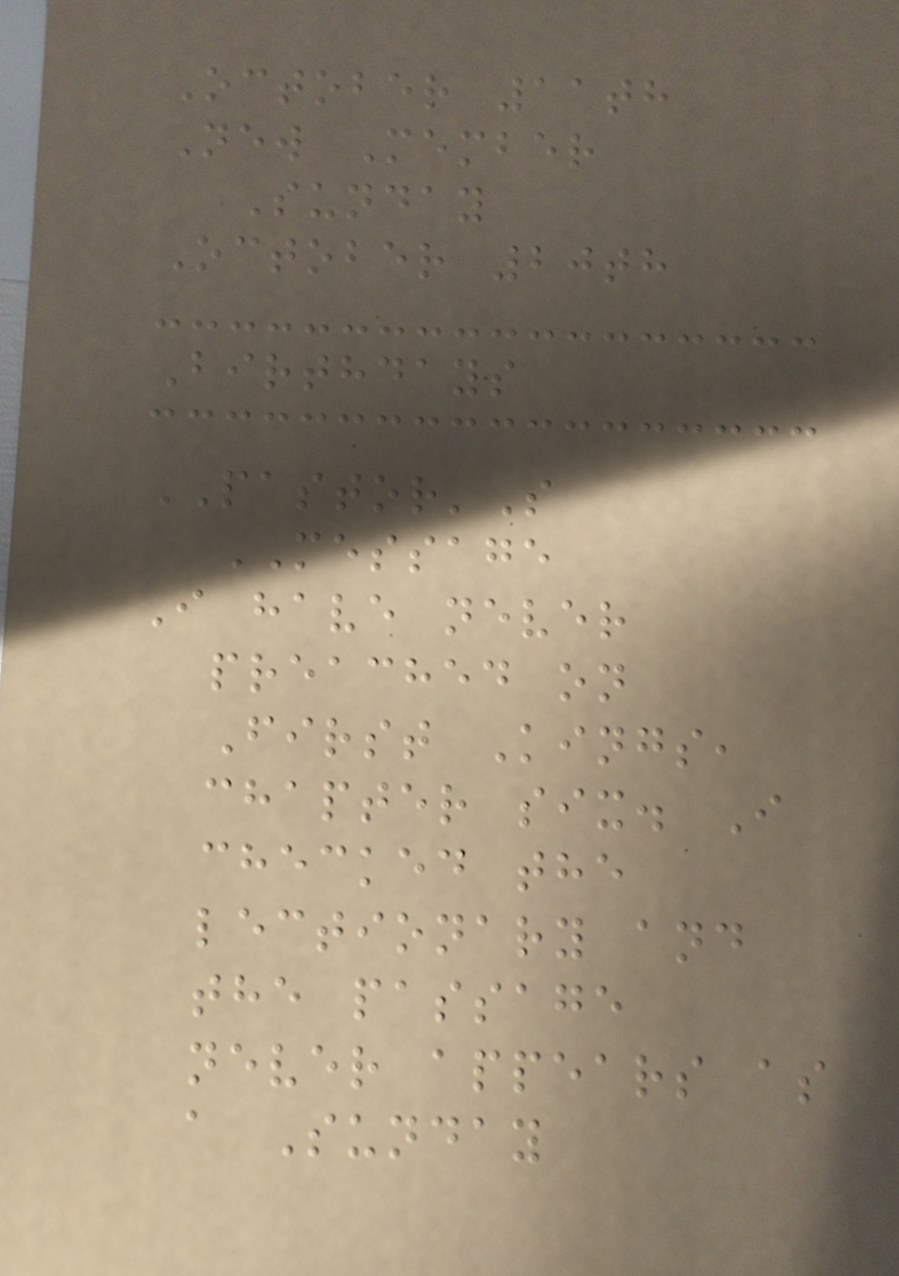October 11th
New Member
Sunday
October 20th
Birthdays
PASTOR'S
MESSAGE
I have never
preached on
First Kings,
chapter six. I
checked the
lectionary and
the passage
never appears as
a Sunday
